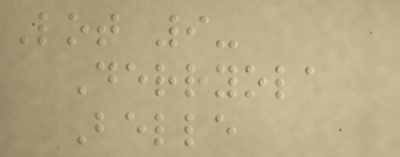Lot 9-
Derryola
Belle
